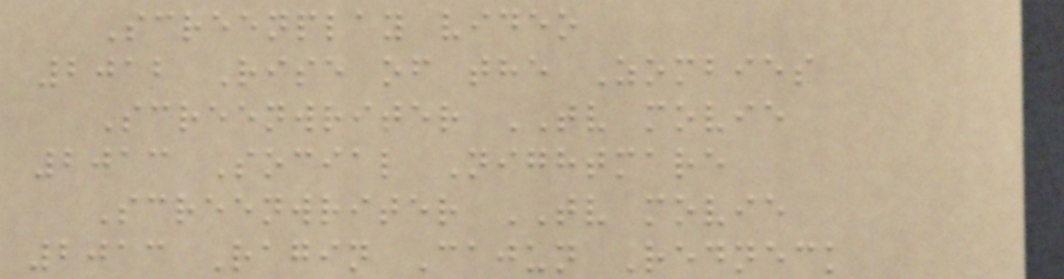Screenplay video
2012 Rise of the Zombies
Screenwriter TV movie
2013 Social Nightmare
Screenwriter TV movie
2013 Ragin Cajun Redneck
